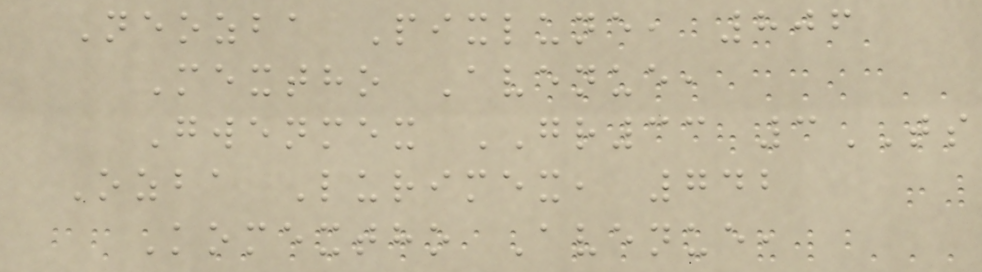Neozba Pixlune, 806
Mextho Avenue,
Gwenmex GR33 3TS
Ozba Lurimex, 742
Komextho Avenue,
